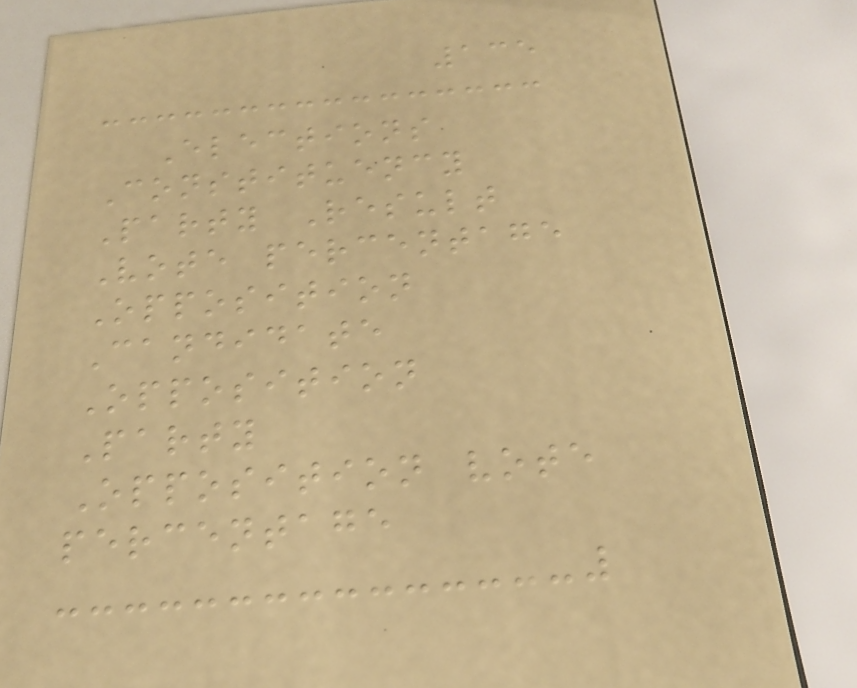135
Elections
Constituency
Party Result
Vote percentage
Opposition
Candidate
Opposition
Party
Opposition vote
percentage
